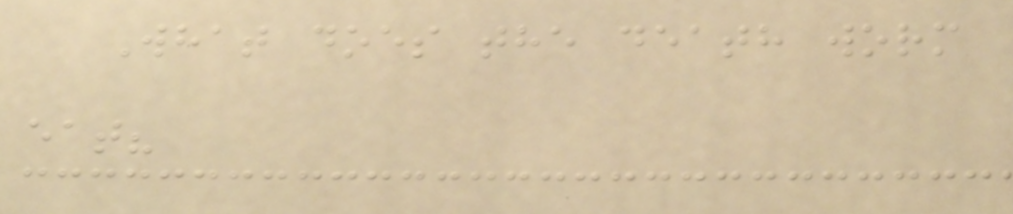What does the death worm
eat?
